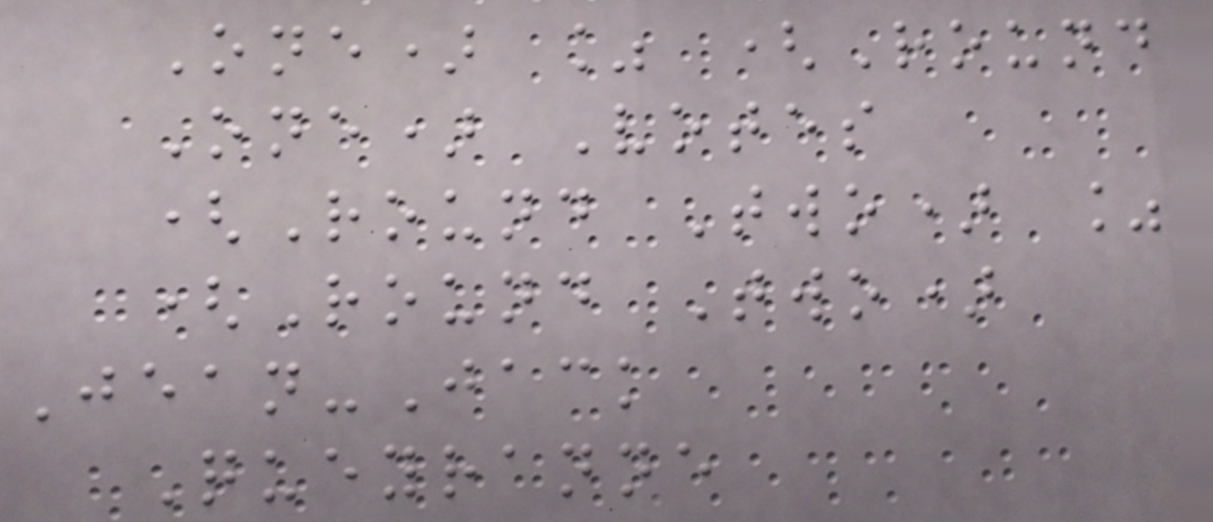One) % (Round
One) Votes
(Round Two) %
(Round Two)
Jean-Jack
Queyranne
